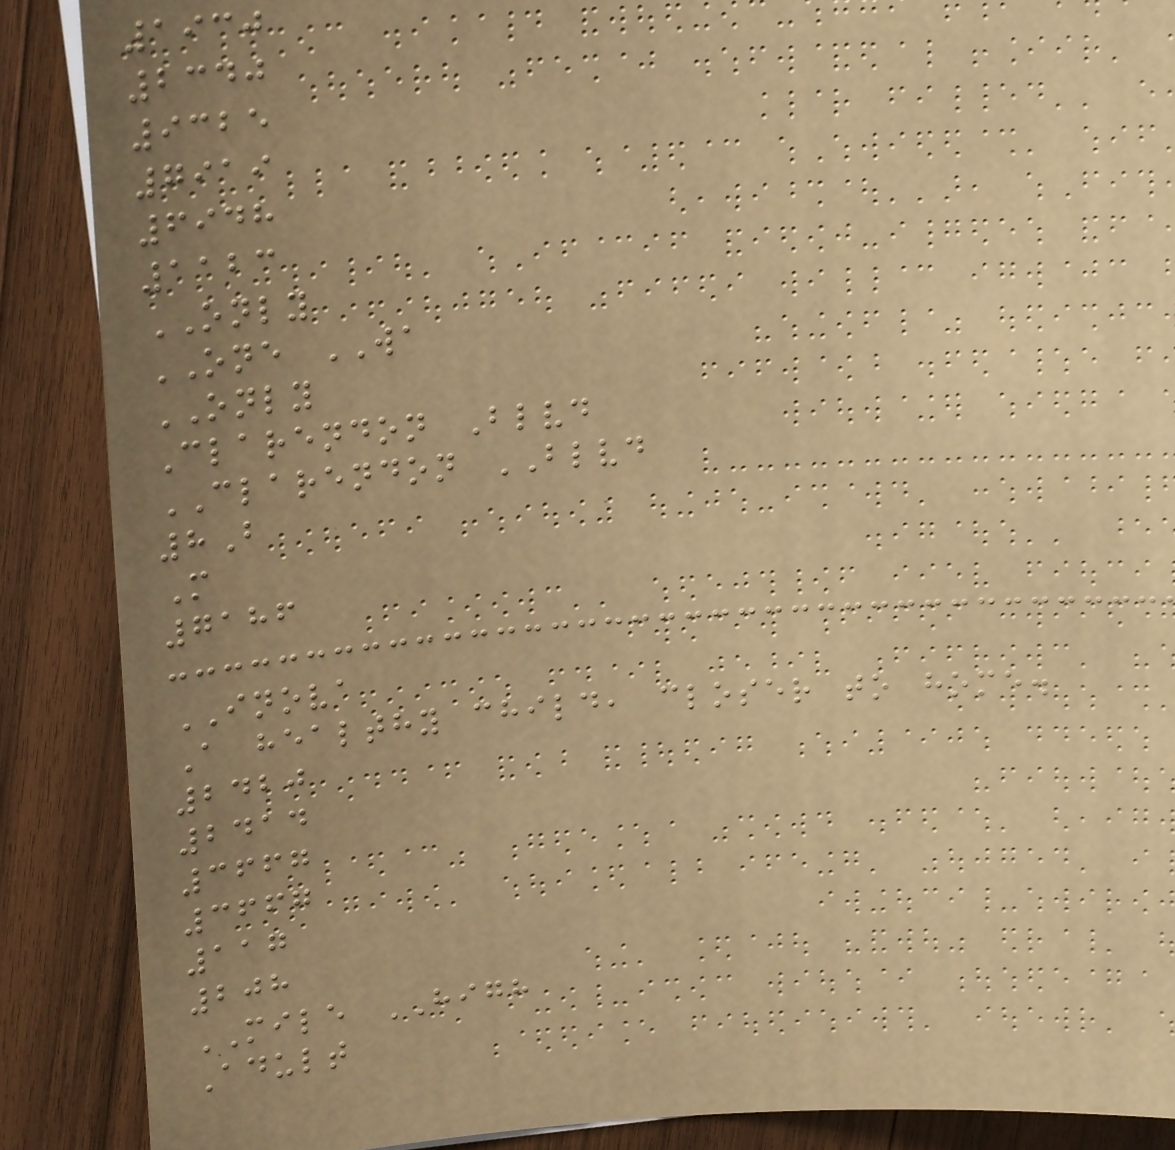1930
2340
9325
7919
6948
1123
ONLY
ONE WA
ONLY
Clarendon Blvd
CLARENDON BLVD
8B
M
7186
INOVA
A healthy child, closer to home.
2420
2414
3667
3667
117
208
MILE HIGH
Adult
